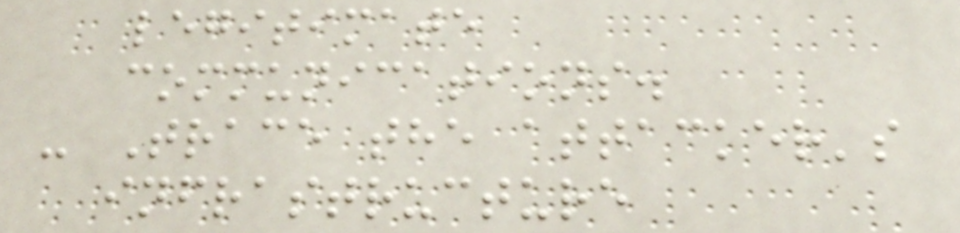legitimate
communications.
- Trace the attacker's
infrastructure
